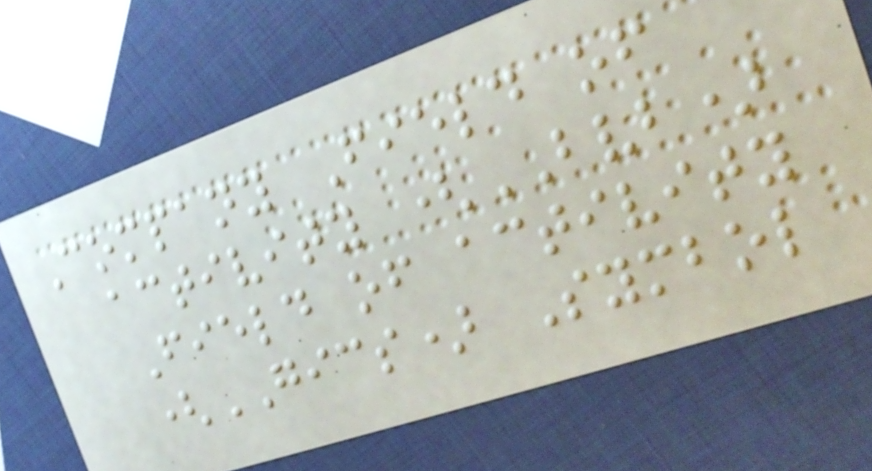Company Field of
activity (BVB)
Field of activity
(GICS) Symbol
